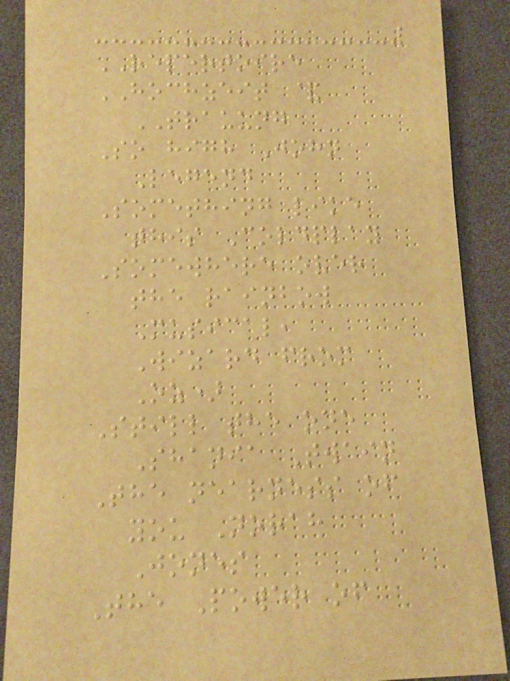REPERTOIRE
HOCHZEIT &
TRAUUNG
So high John
Legend
Something like
this Coldplay
Somewhere over
the rainbow
Musical,
Wizard from
Oz)
Still the one
Shania Twain
The nearness of
you Norah
Jones
The Power of
